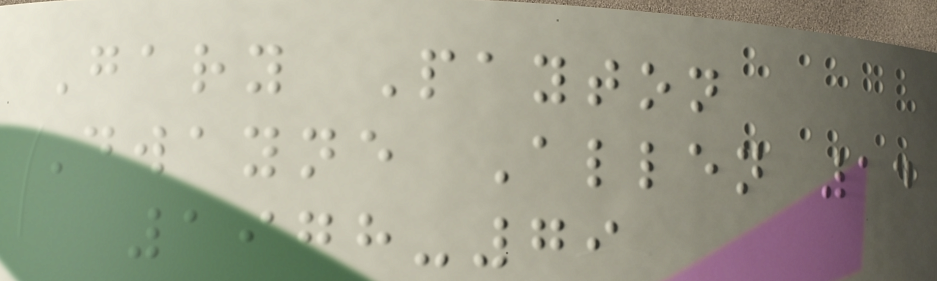Gary Payton
Dwayne Allen 14
1978-79
